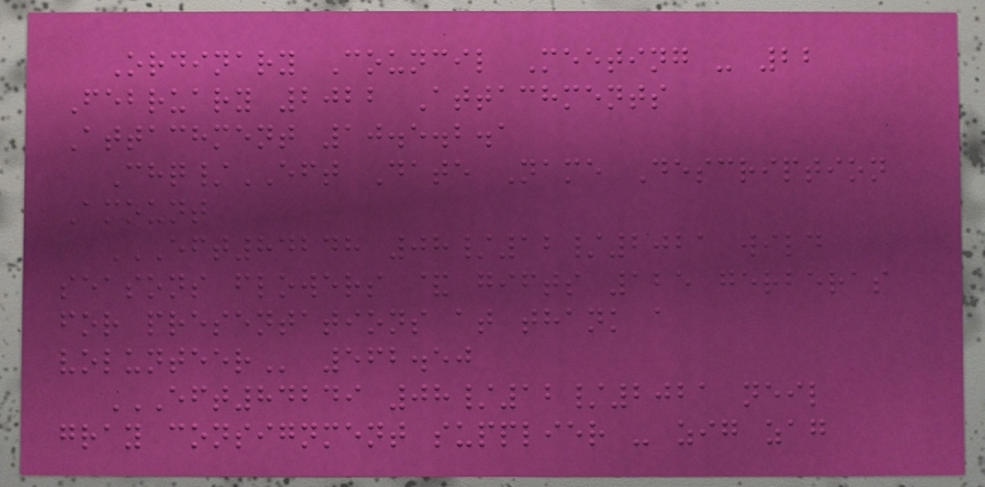Ordinary Council Meeting - 22
February 2022 Attachments
Attachment 10.5.2.1
Chq/EFT Date Name Description
Amount
EFT84248 08/12/2021 WILD
SEASONS FLOWERS & GIFTS 125 GERBERAS
FOR PRESENTATIONS AT THANK A
VOLUNTEER 562.50
EFT84249 08/12/2021 NEIL
GRAY CONSIGNMENT SUPPLIER - ZIG ZAG
